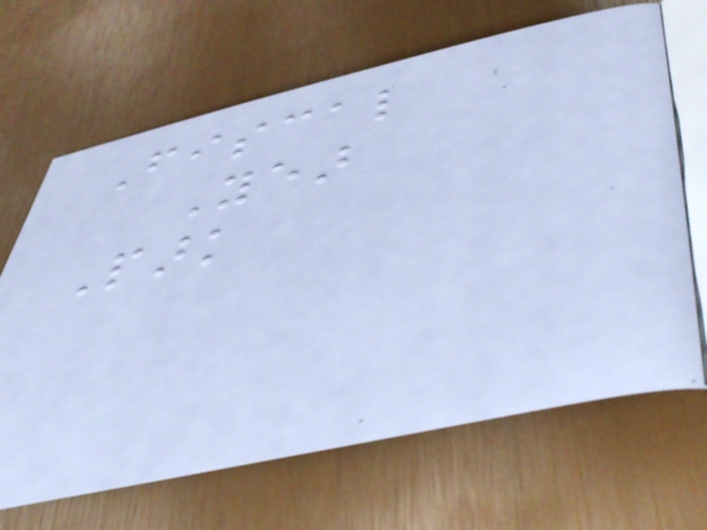Fiscal
Year
Park
